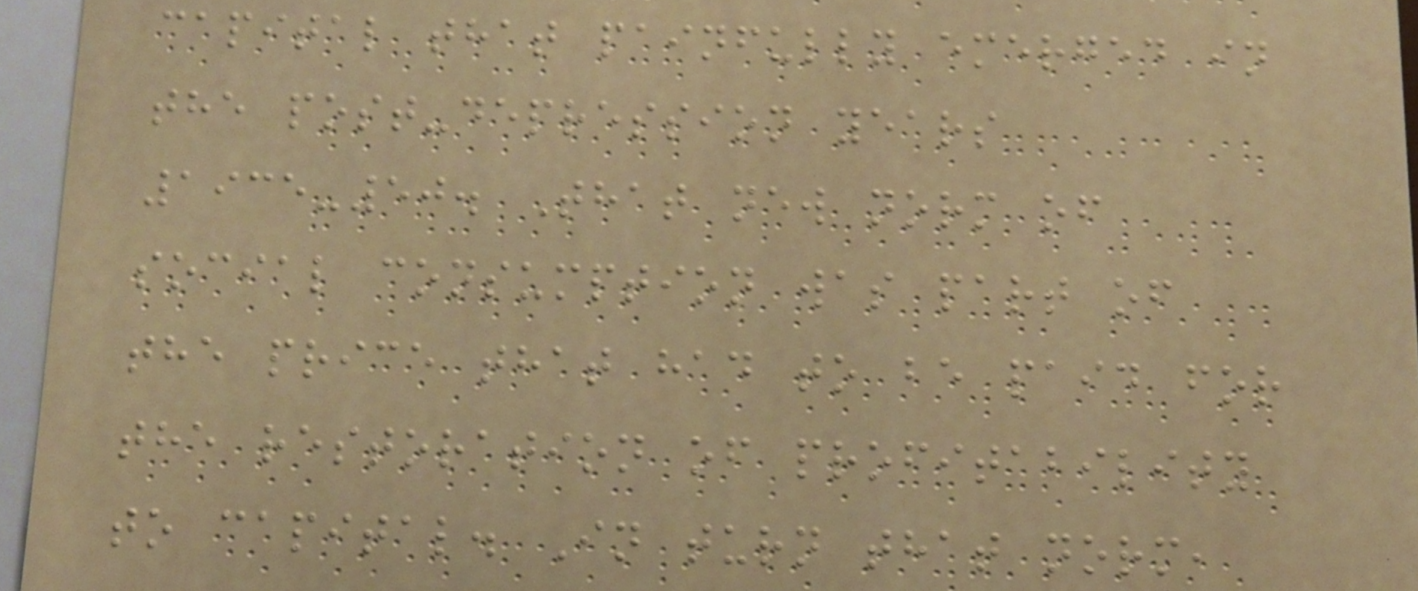capital that painfully emerged in
the post-depression years
1935-50. That new norm of
social consumption was part of
the price that had to be paid for
the restoration of profitability
to capital. In turn that norm,
